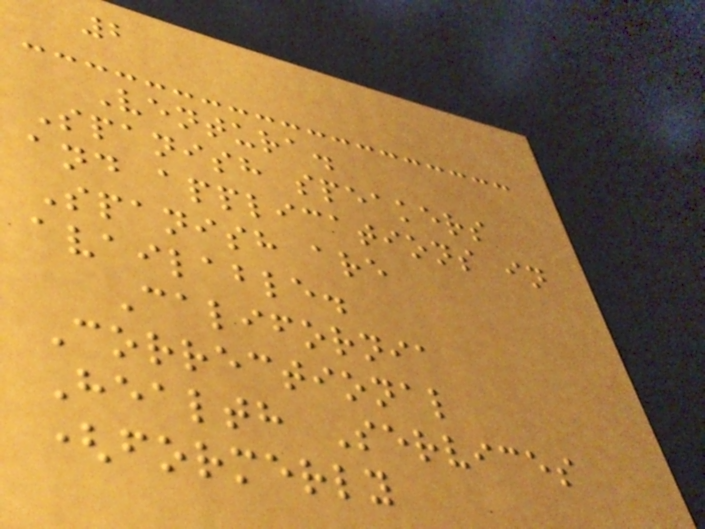2
Ventura.
Spanish speakers
and applications in
Spanish are
available.
California
Correctional
Health Services
(formerly
